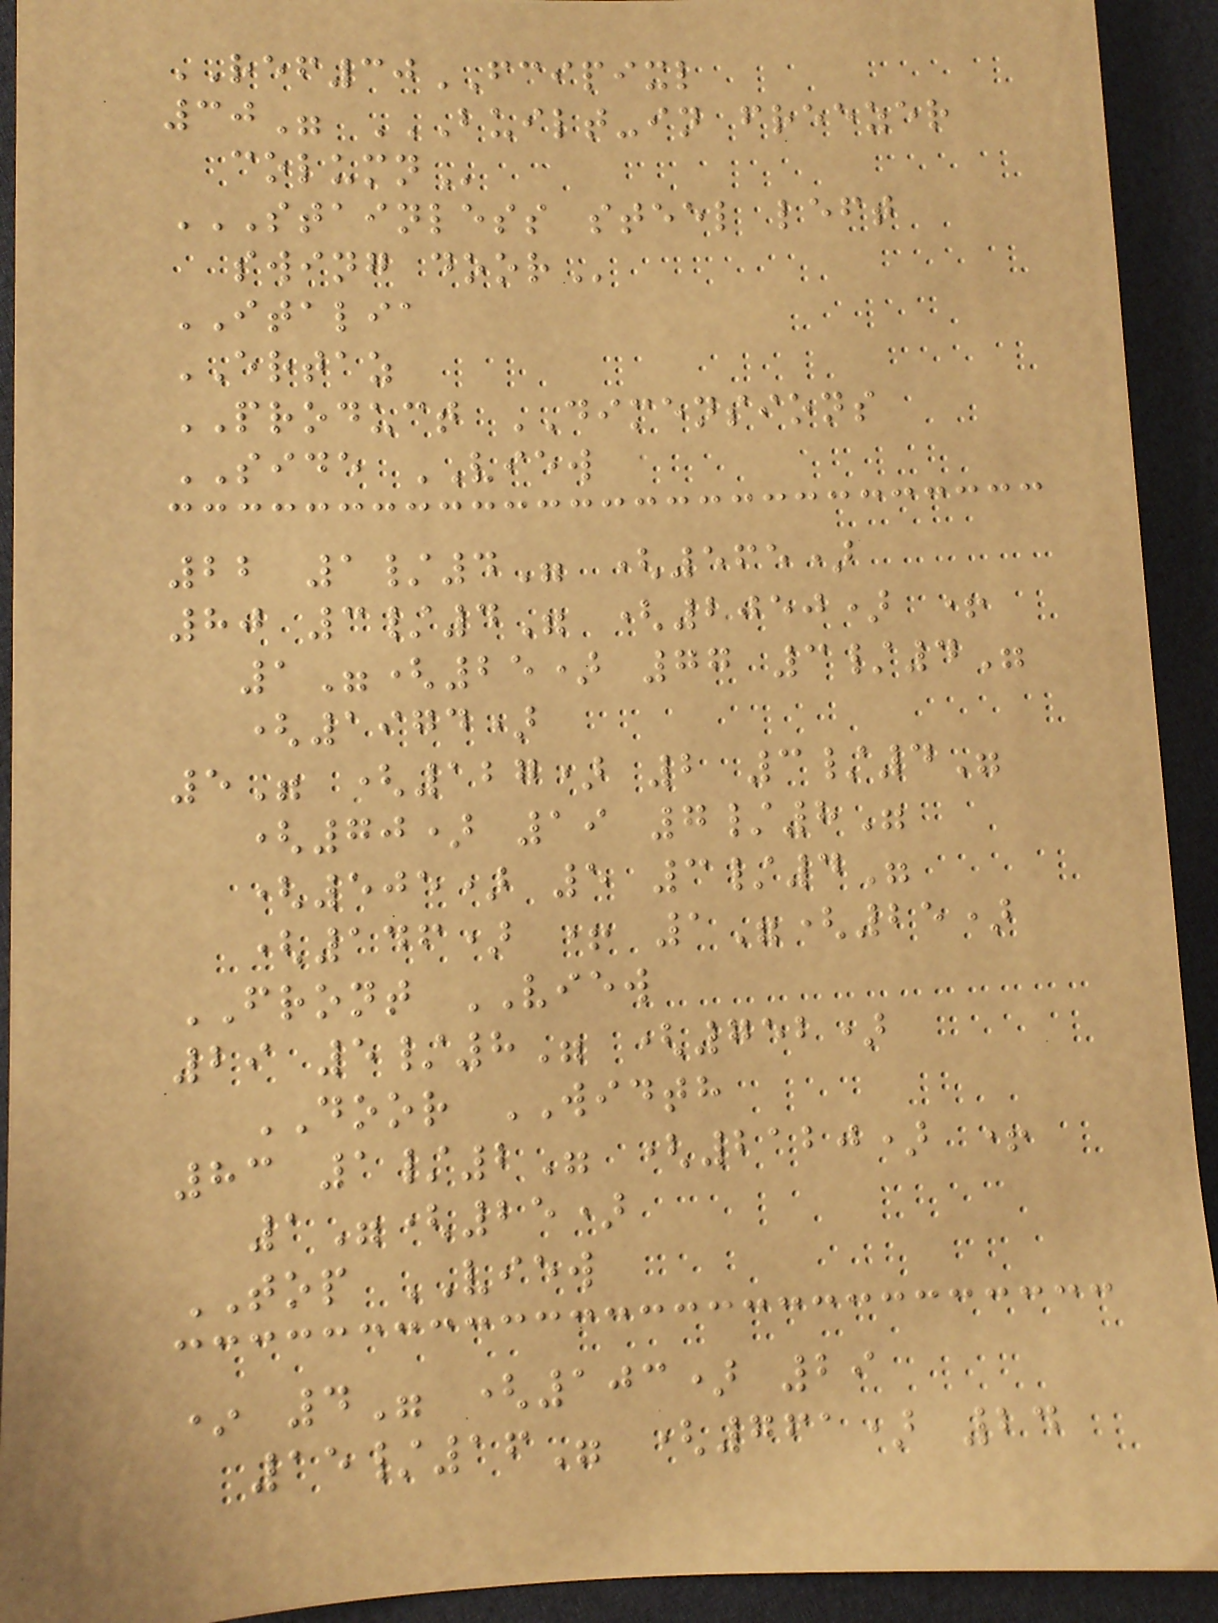REF30FCIPIXL
30" BUILT-IN FREEZER
COLUMN
STAINLESS STEEL LEFT
SWING DOOR
ITALIA
ERTAZ
PRODUCT DIMENSIONS
SIDE VIEW
22 1/4" (565)
80 3/4" (2050) +
1"(25) 77 3/4"
(1974)
5" (127) 2 3/4"
(70) 19 7/8"
(505) 5 3/4"
(146) + 1"(25)
FRONT VIEW
29 5/8" (752)
DOOR WIDTH
83 1/2" (2120) +
1"(25)
TOP VIEW
* 4" (103) 29
15/16" (761) 24
